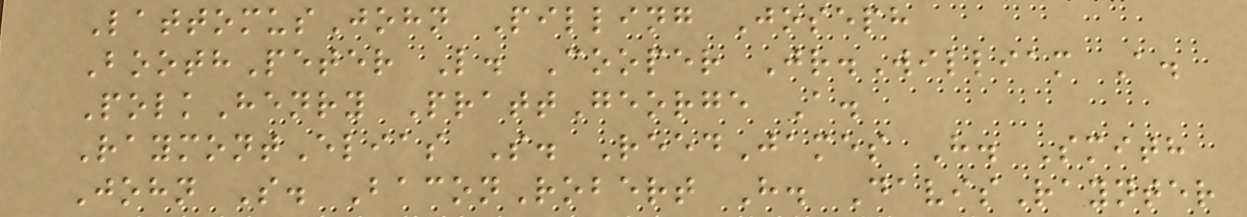LattomusJohn Pilling Joseph
BoothPeter L. Cooper Jr.William A.
PolkHenry PrattGeorge A.
RaymontElias S. ReedJames H. Smith
John S. BaconRobert H. DavisRaynter
